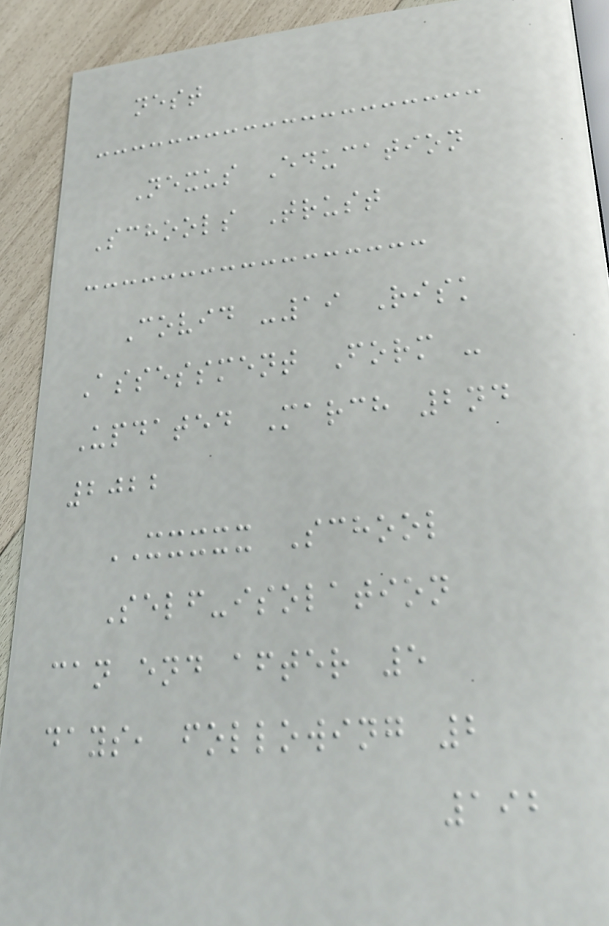nest
Nexus Education
Schools Trust
Covid -19 Risk
Assessment Form -
Updated March 2nd
2022
XXXXX School
Self-isolation
can end after 5
days, following 2
192
